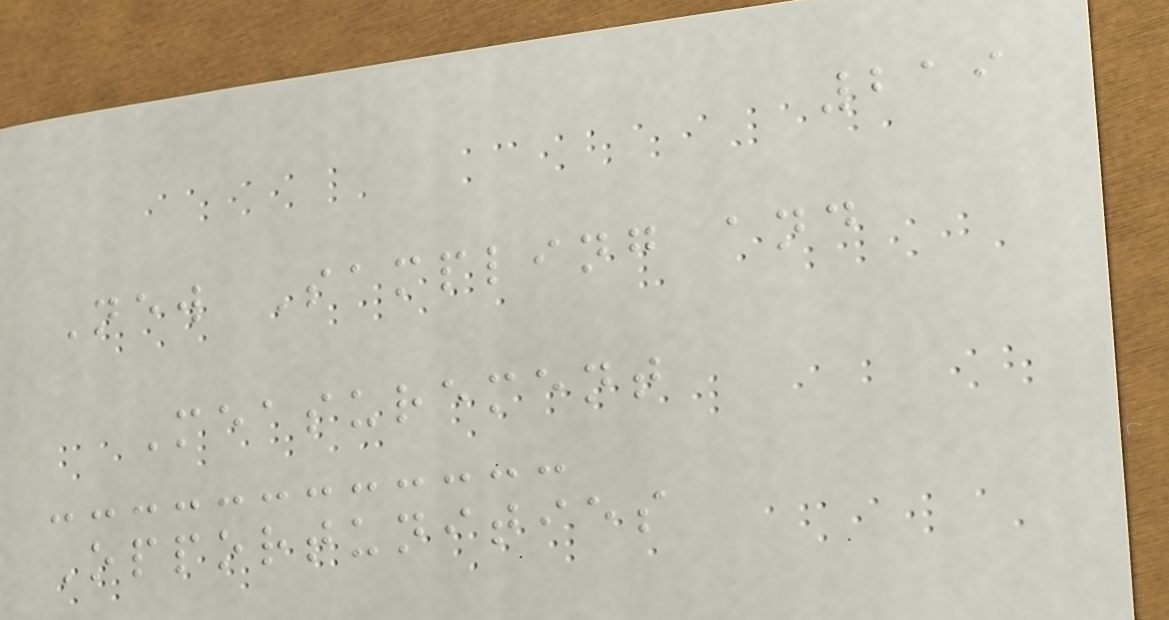219
New Sampling and
Measurement
Opportunities
